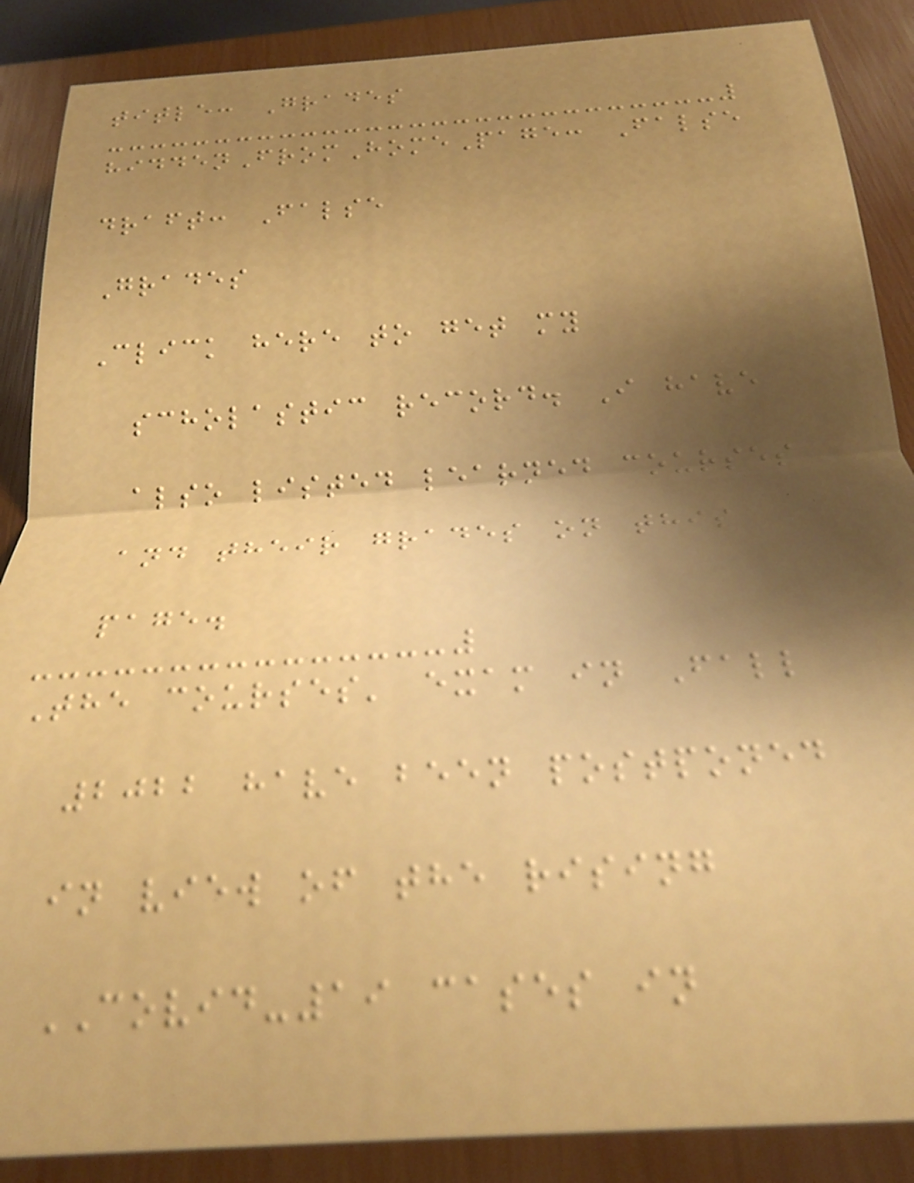title: Grades
hiddenFromHomePage: False
draft: False
Grades
Click here to get my
scholastic record. I have
also listed learned courses
and their grades on this
page.
The courses' exam in Fall
2022 have been postponed
in view of the rising
COVID-19 cases in
